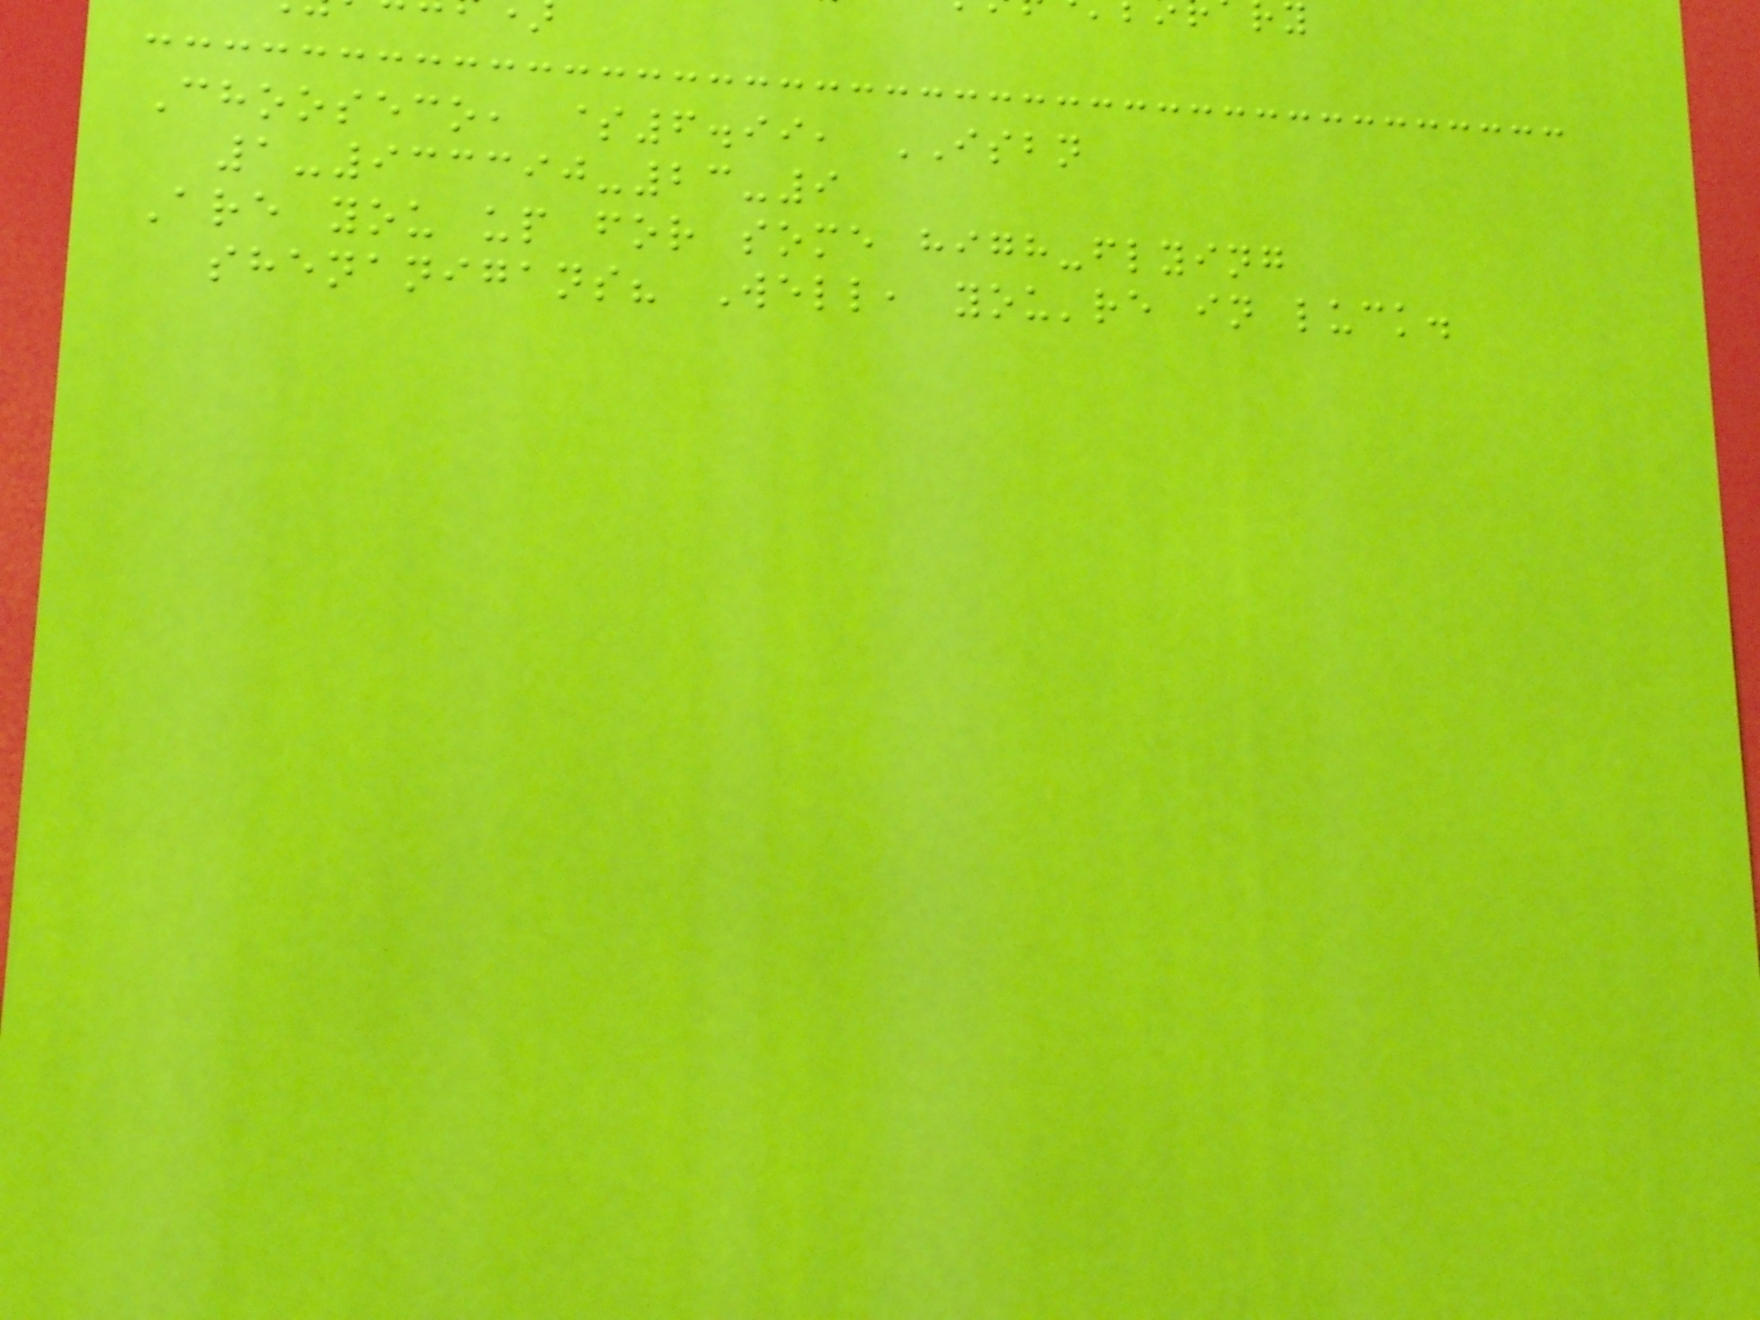Chooseco, $6.99, ISBN
1-933390-23-9
Are you up for some high-flying
shenanigans? Well, you're in luck.
